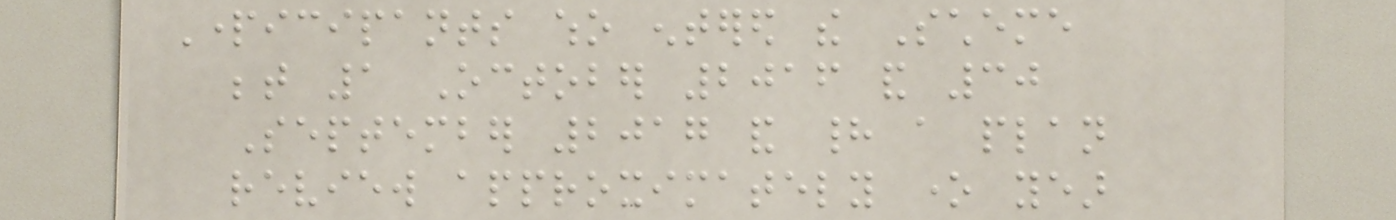Participants who entered the Scheme
between 1 October 2016 and 30
September 2017 and had a plan
review approximately one year
